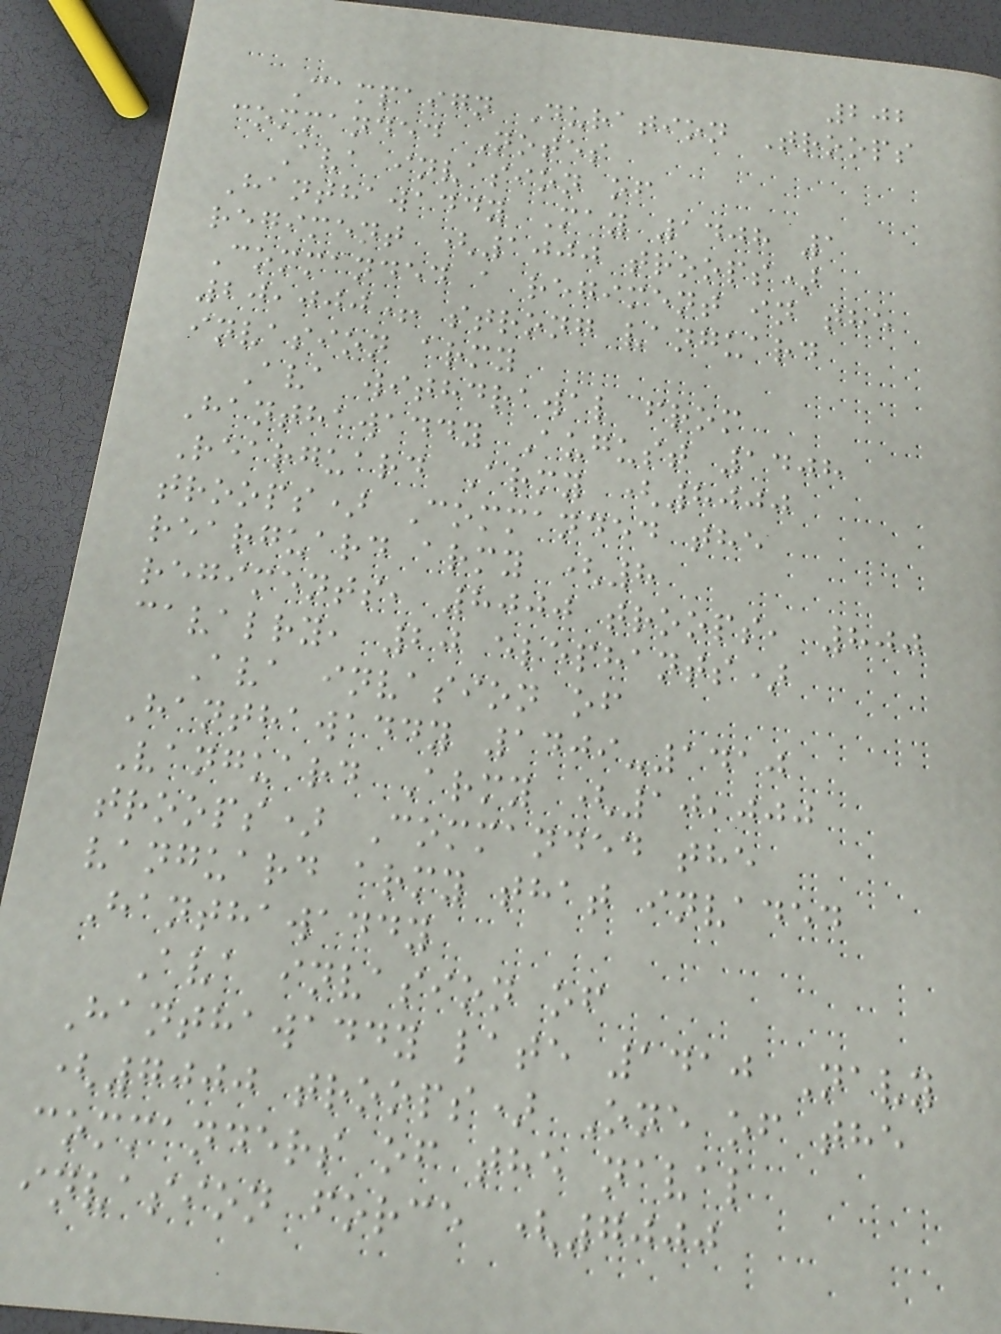202
Campaign Duration Troops
commanded Notes
Ava invasion of
Hanthawaddy May 1408 1
regiment (1000 troops)
Commanded a regiment in the
20,000+ strong vanguard
invasion army
Ava withdrawal from
Hanthawaddy August 1408
Rearguard Army (8000
troops) Commanded the
rearguard army (8
regiments, 8000 troops, 800
cavalry, 20 elephants)
Ava invasion of
Hanthawaddy 1409-1410
Vanguard Army (10,000
troops) Commanded the
vanguard army that invaded
Hanthawaddy
Ava invasion of
Hanthawaddy late 1410 Navy
(7000 troops) One of the
commanders of the naval
invasion force (7000
